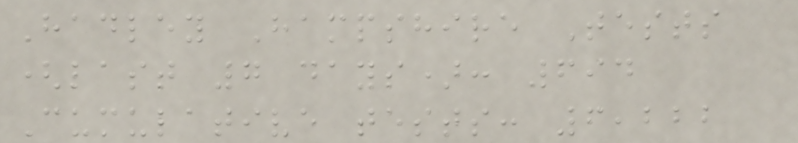Hadley Hampshire Tests
(last 7 days): 694
Cumulative tests: 6,222
